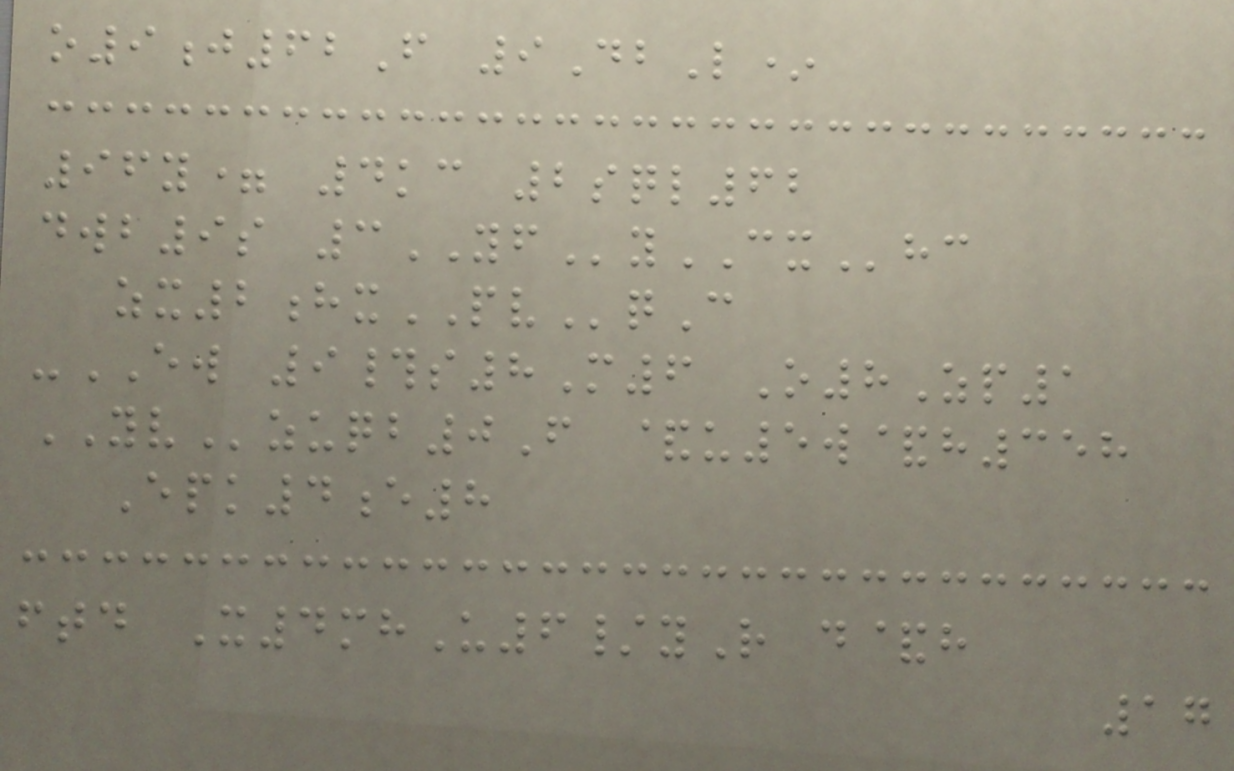o9j62F 9DbL*
96y= 4kc 2sql62
dwb9s 3YFyCXhc
zx2hxPVqC
-EW 9#s8M6 O8Zp1
YVzuqb0F &u5w&h358
Epk4e8
ftd X4mhU6/yR d&h
17
